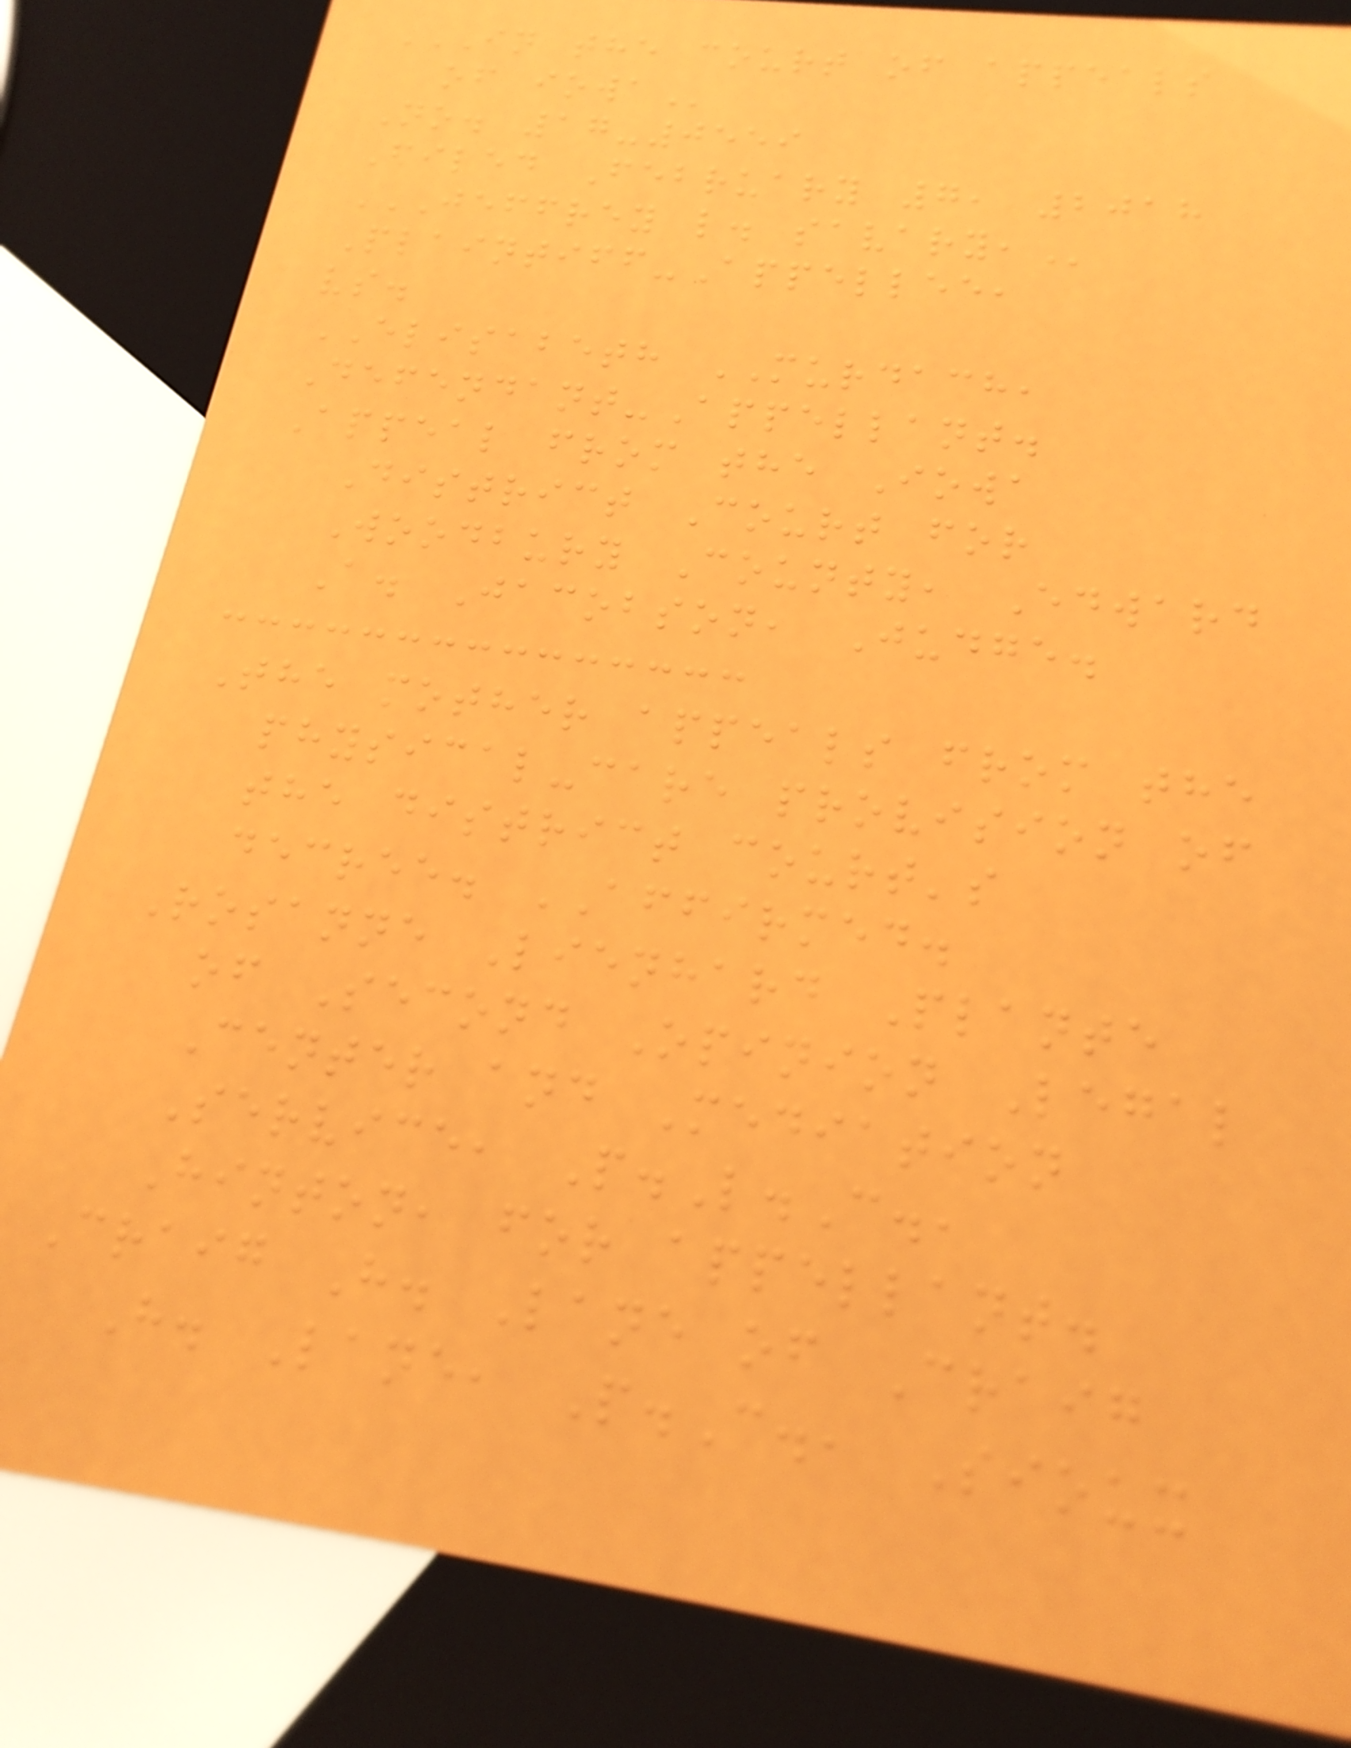IN THE COURT OF APPEALS
OF IOWA
No. 17-0559
Filed February 7, 2018
JEFFREY L. SAVARY,
Plaintiff-Appellee,
vs.
ELISABETH MURDACH,
Defendant-Appellant.
Appeal from the Iowa
District Court for
Woodbury County, Edward
A. Jacobson, Judge.
The mother appeals from the
physical-care provision of
the district court's
decree. AFFIRMED.
Rosanne Lienhard Plante
of Second Opinion Legal
Center and Mediation
Service, P.L.C.,
Hinton, for appellant.
Craig H. Lane of Craig
H. Lane, P.C., Sioux
